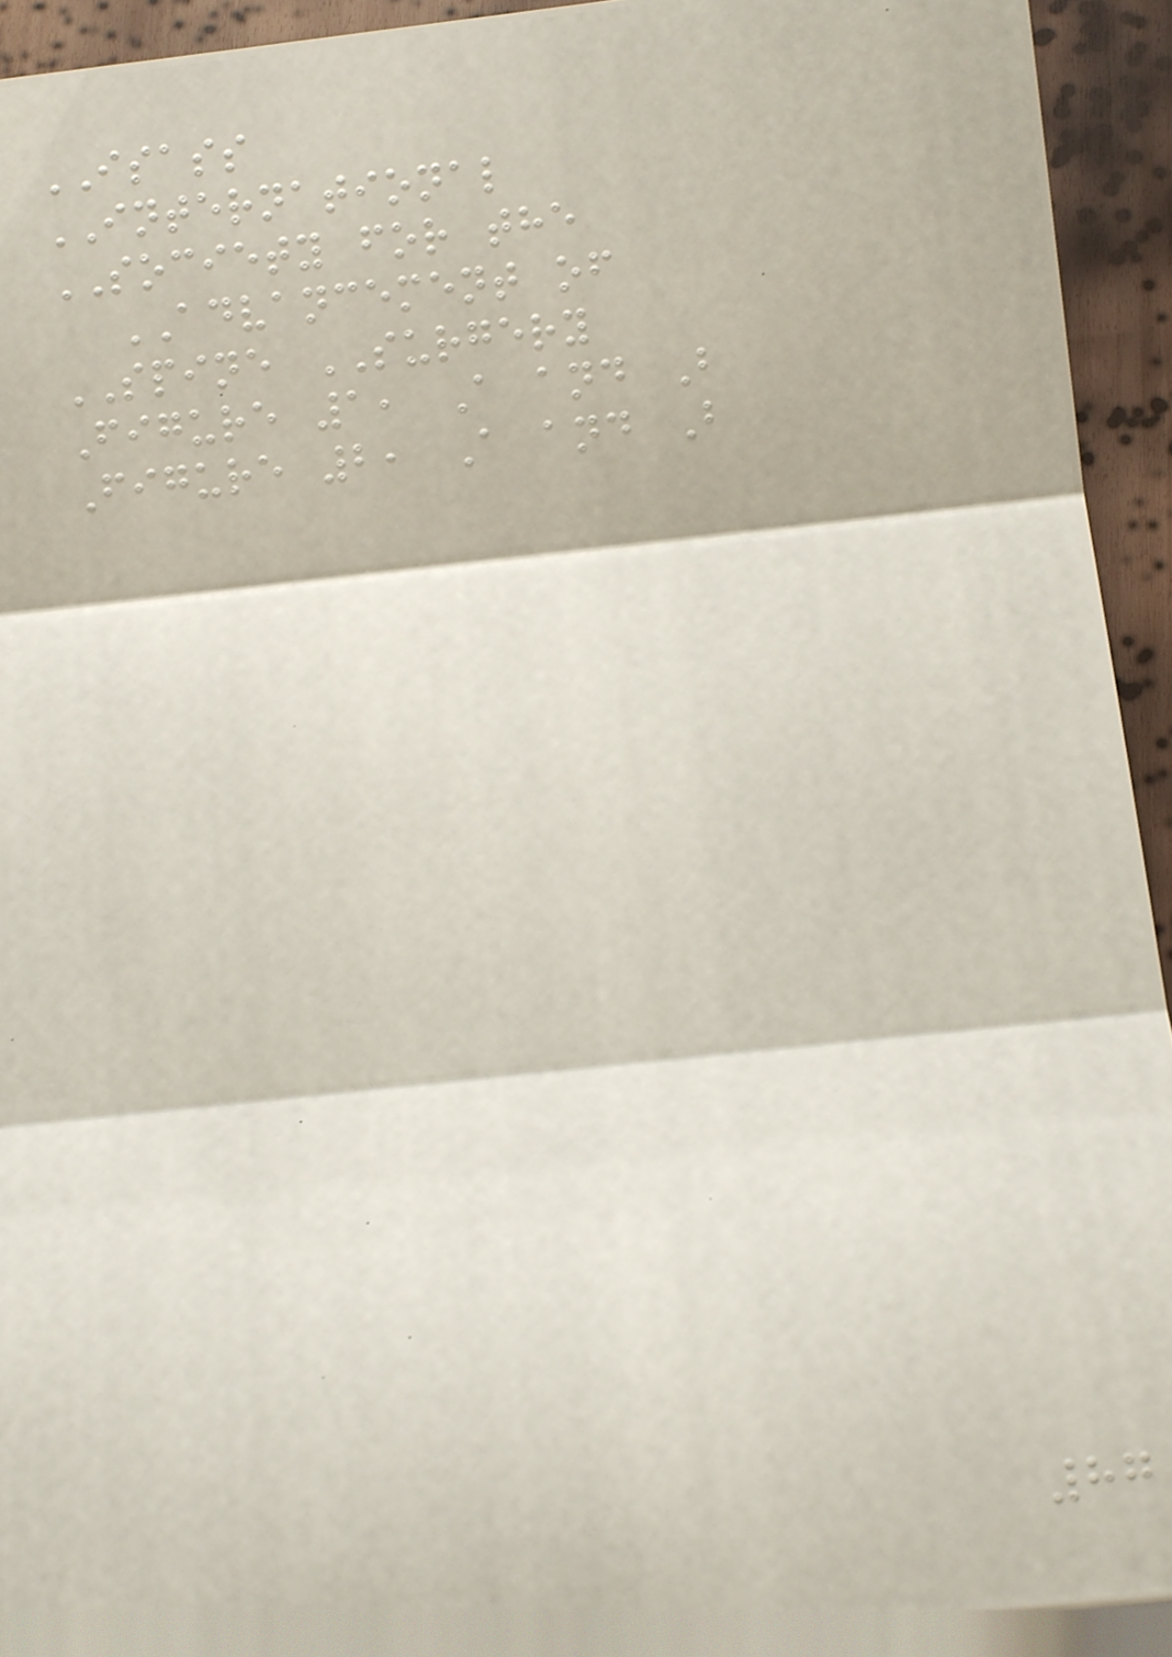ISASS
INTERNATIONAL
SOCIETY for the
ADVANCEMENT of
SPINE SURGERY
Figure 1, A and B
Figure 2, A and B
87
